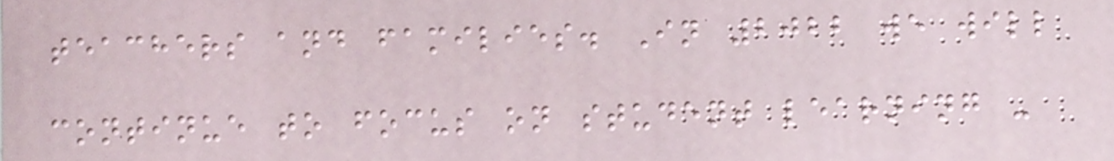teachers and families. In 2022 we will
continue to focus on student learning -
